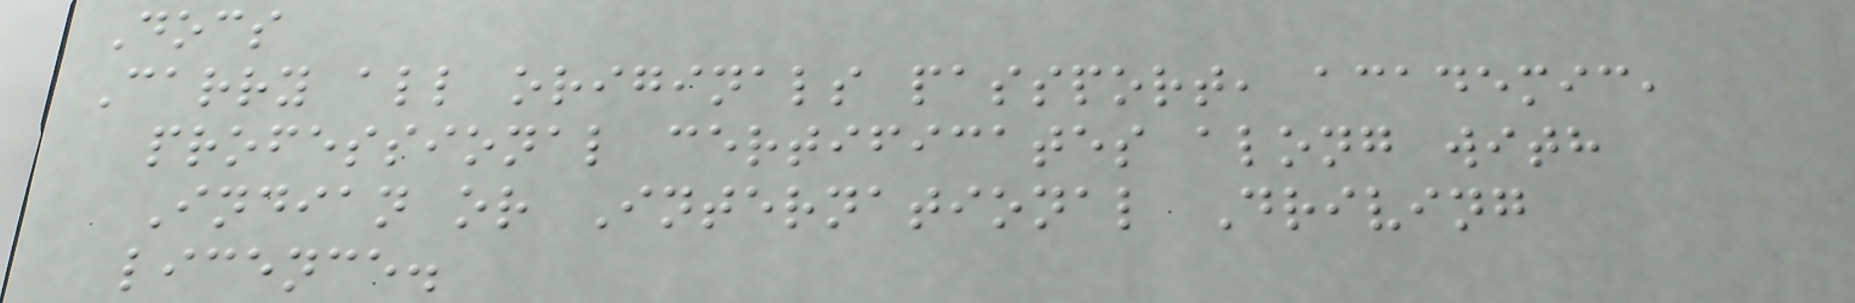Docs
Carry all originals passport, academic,
professional certificates along with
Indian or International Driving
licence.
